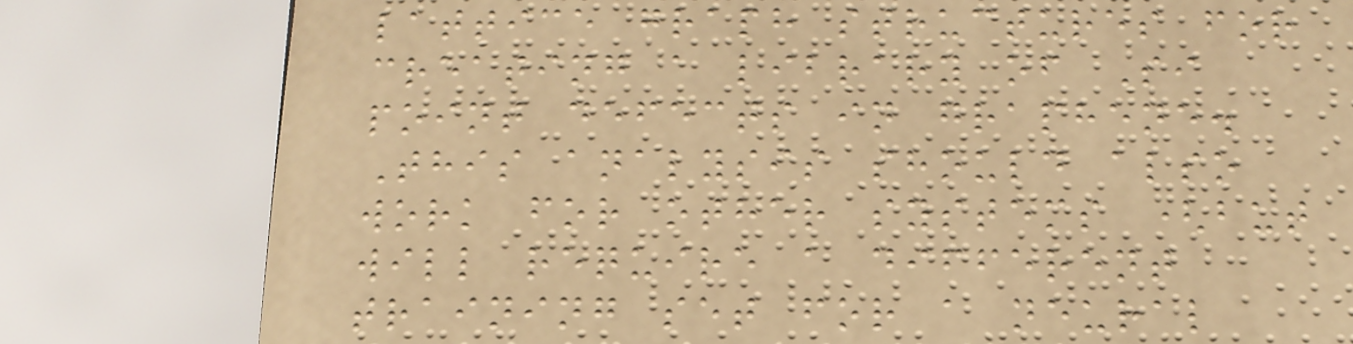lattice graph structures for
creating a library of Si
point defects in graphene.
This analysis should also
work for other systems (but
will require a different
training set for a neural
